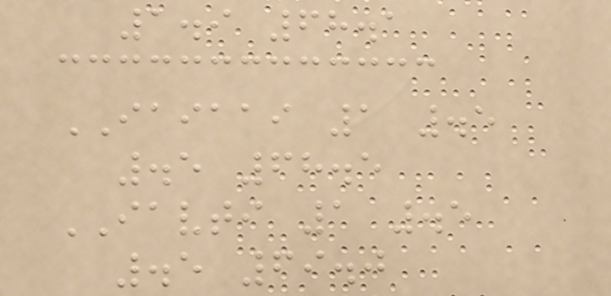1.9 68.1
IAIAAI 1 .5
.5 68.5
IAVTI 1 .5
.5 69.0
